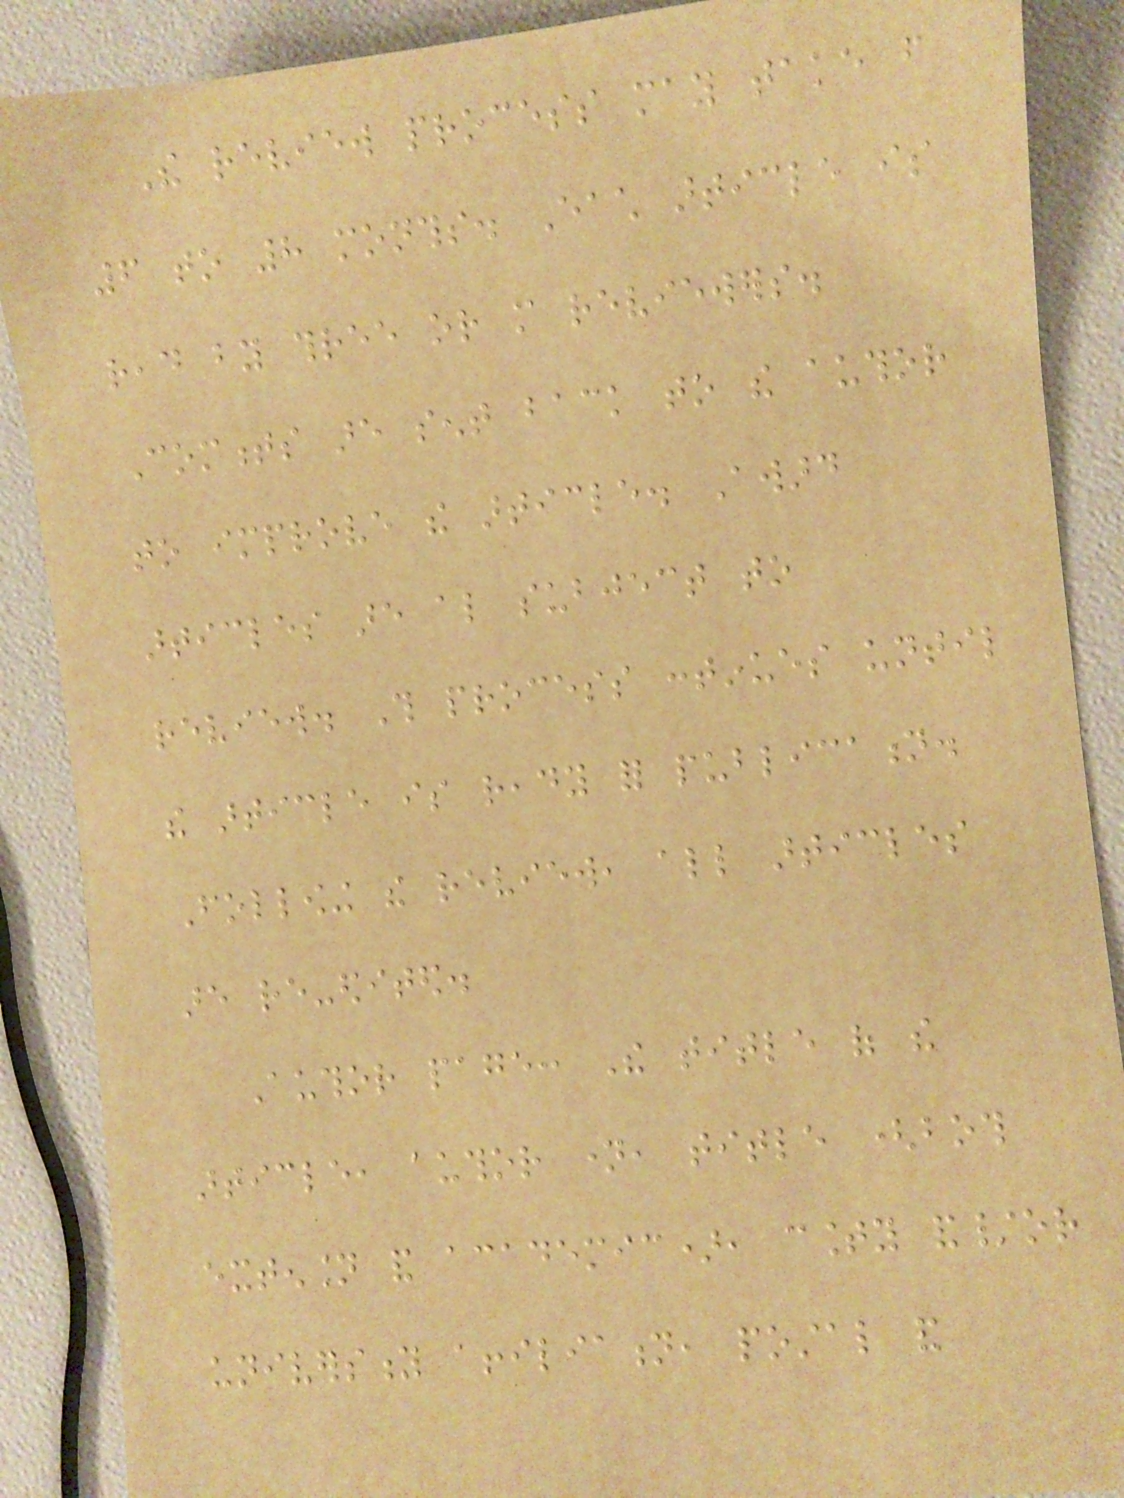The review process may take from
6 to 8 months. Each article is
read by three or more reviewers.
Comments are sent back to the author
to improve the article. Award
articles are also subject to
review. This process continues until
the article is ready for publication.
Following the review, all articles
are re-edited.
Author page: The title of the
article, author name, title (both
extension and academic), county and/or
university affiliation, postal and
